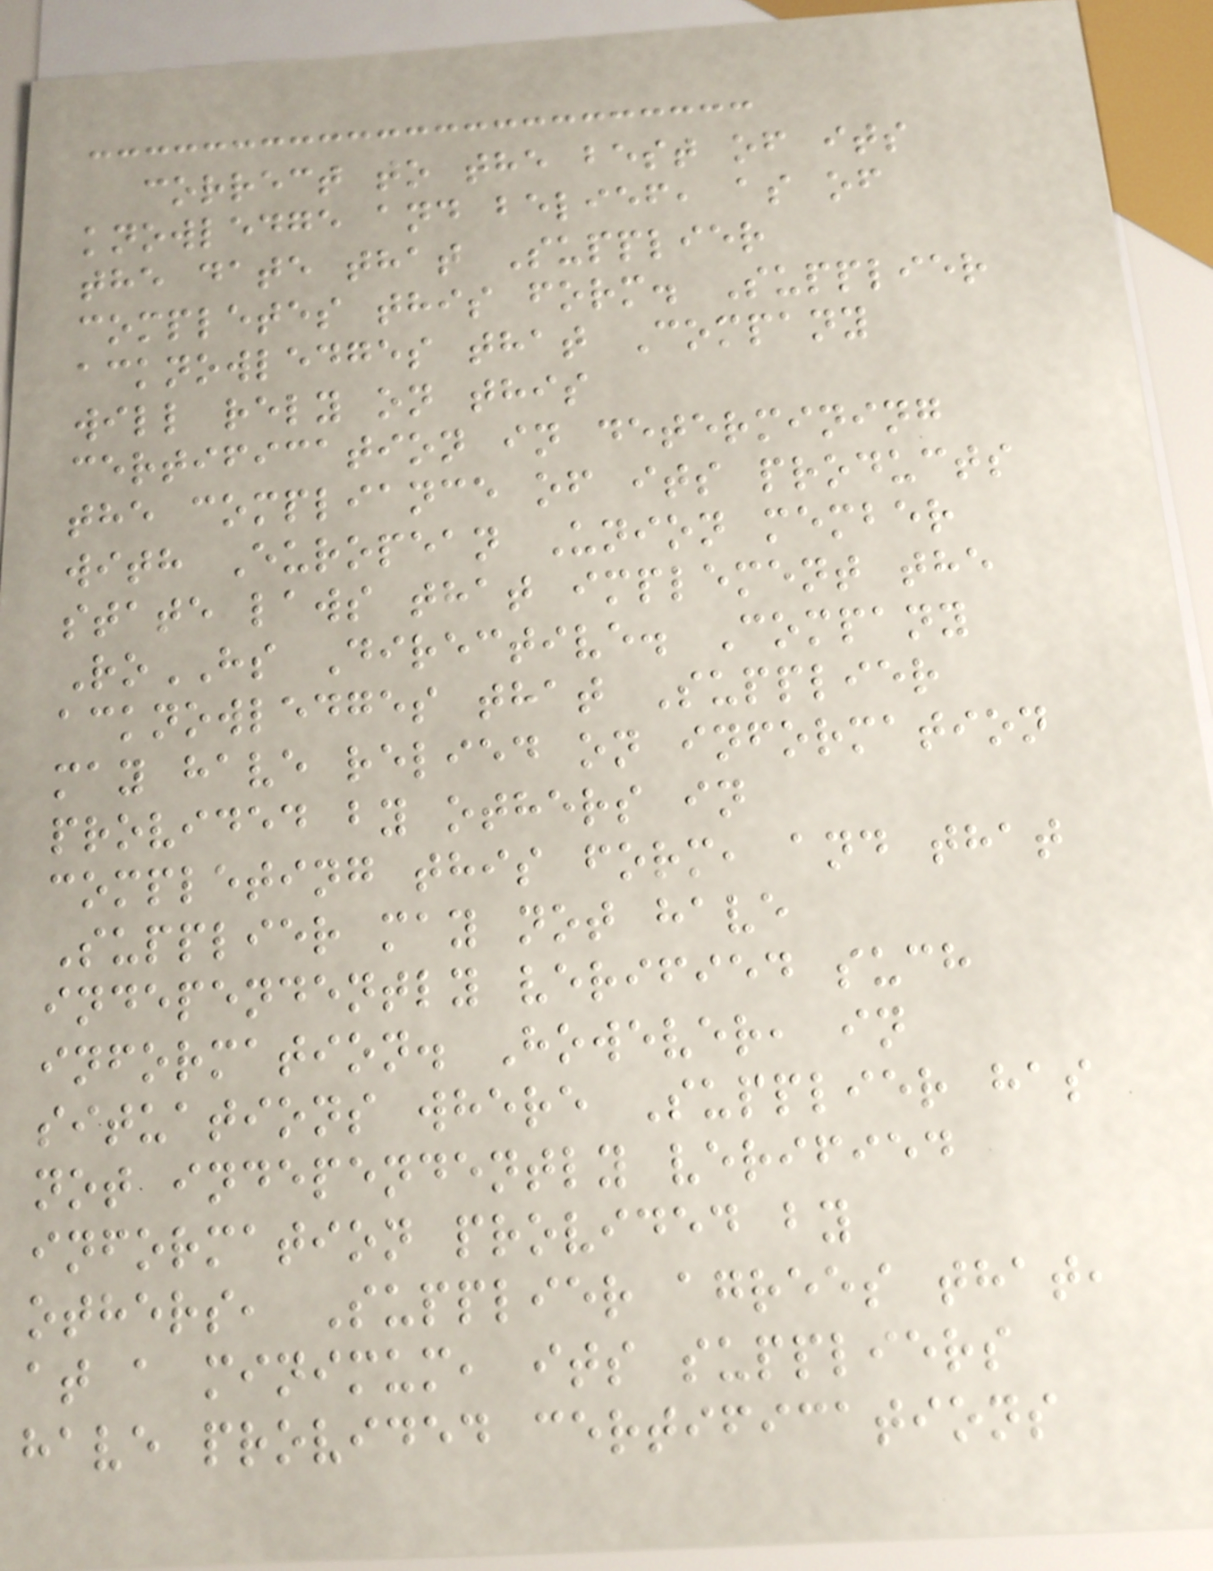correct to the best of its
knowledge and belief, as of
the date that Supplier
completes this form. Supplier
acknowledges that Company
will rely on this
certification in determining
the compliance of its products
with European Union member
state laws that implement the
RoHS Directive. Company
acknowledges that Supplier
may have relied on information
provided by others in
completing this form, and that
Supplier may not have
independently verified such
information. However, in
situations where Supplier has
not independently verified
information provided by
others, Supplier agrees that,
at a minimum, its suppliers
have provided certifications
